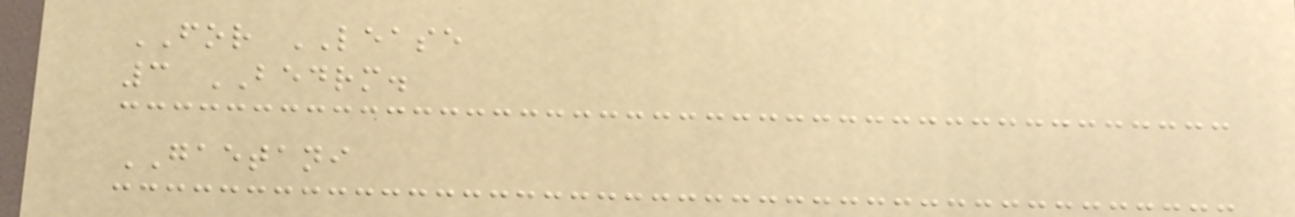FOR LEASE
3 BEDRM.
GAETANI
